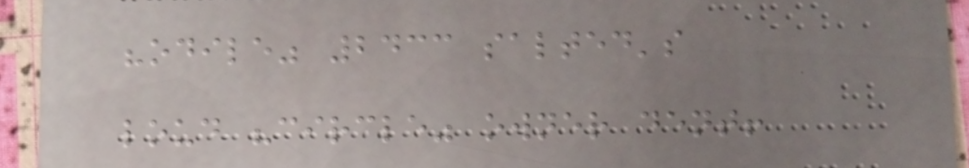"odile" 2433 salted's
loud "circle" owner dent!
